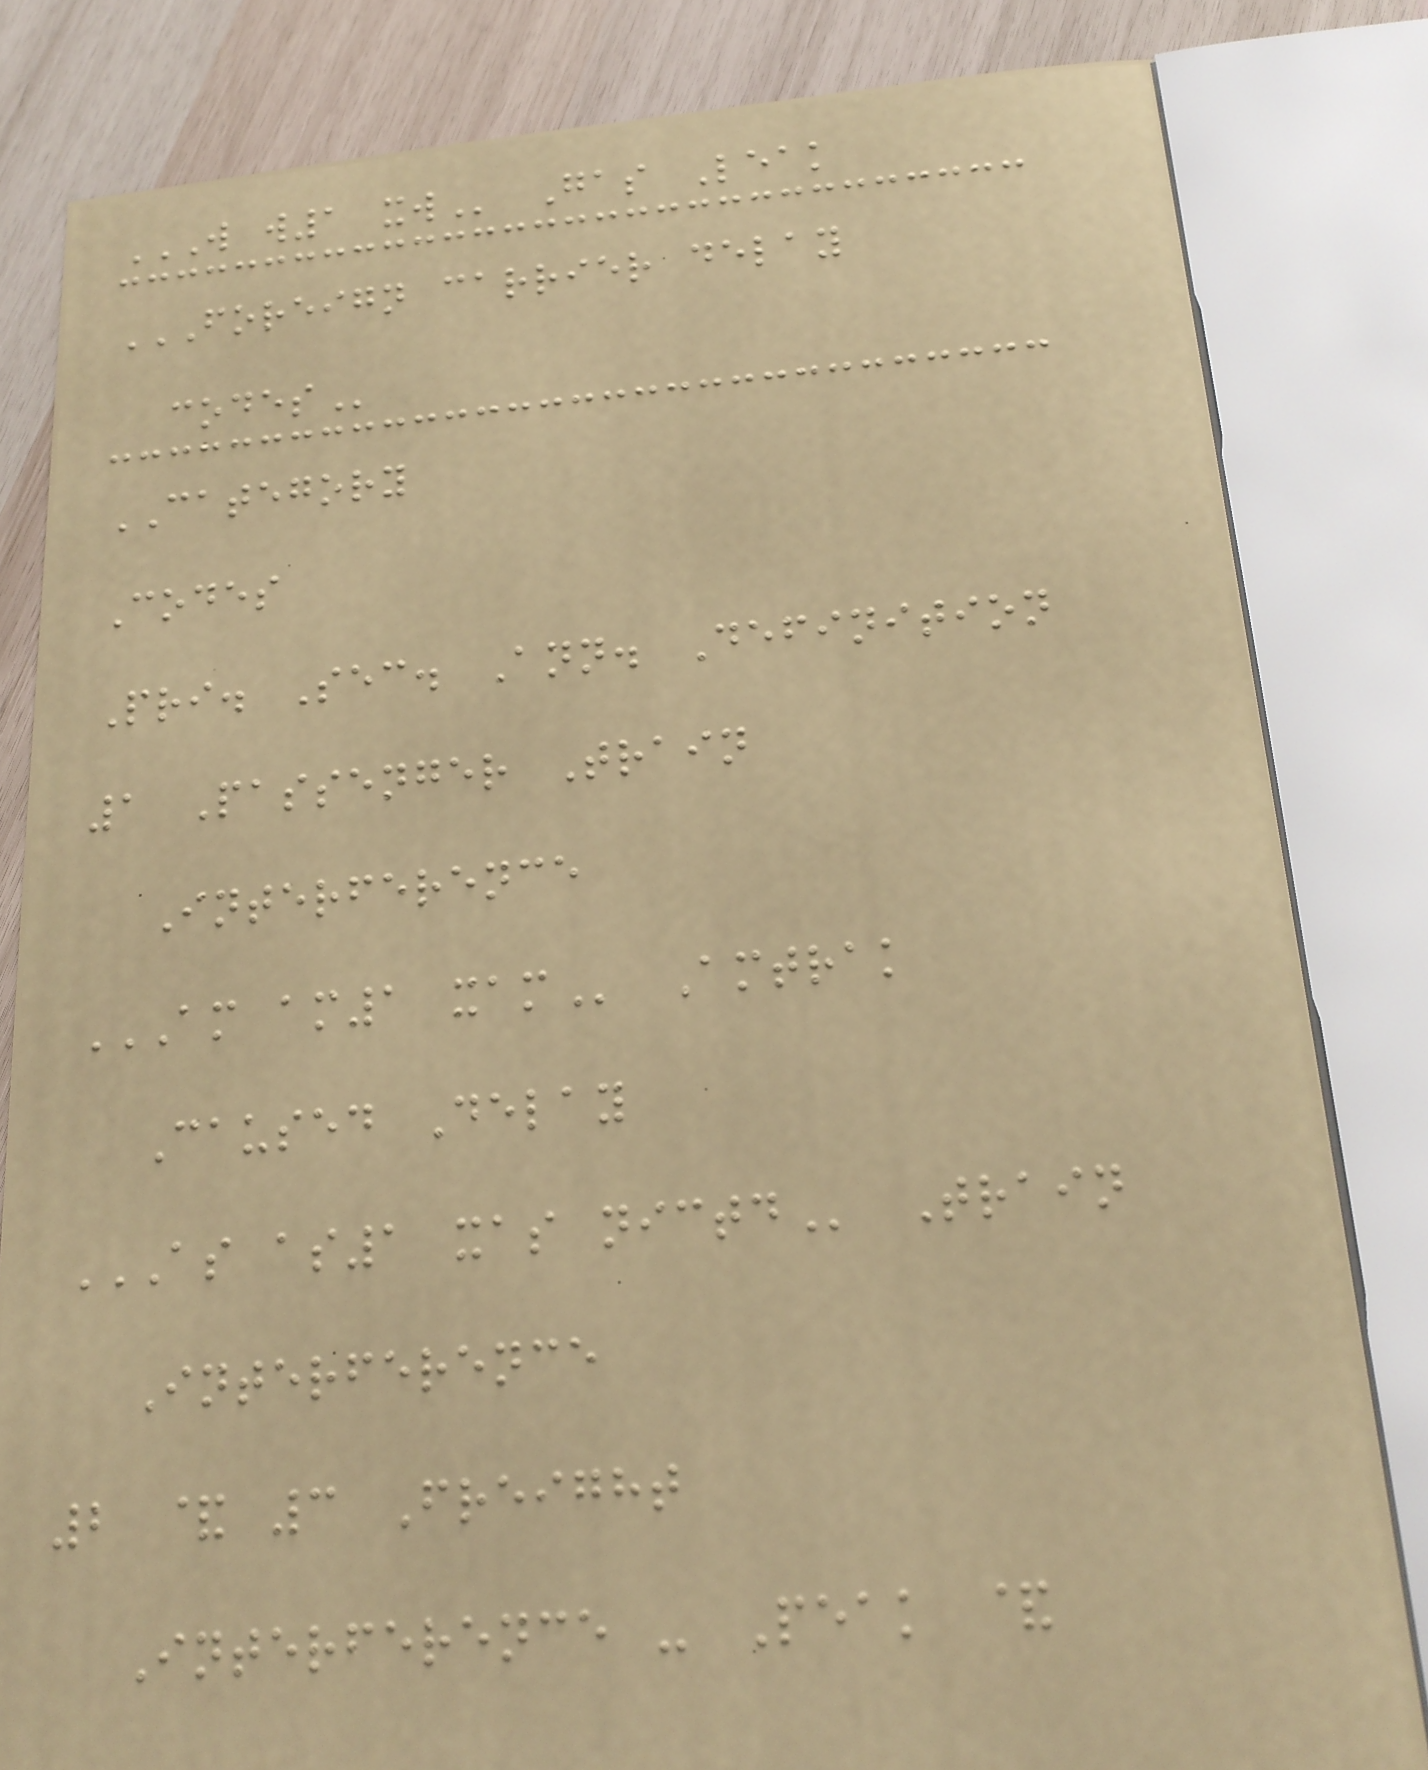W W1 XW Gas Leak
FOREIGN CARRIER DELAY
CODES
CATEGORY
Codes
Pri. Sec. Ann. Definition
1 Passenger Train
Interference
AM AM1 XAM Amtrak
Caused Delay
AS AS1 XAS NICTD Train
Interference
2 & 3 Freight
Interference - Peak &
